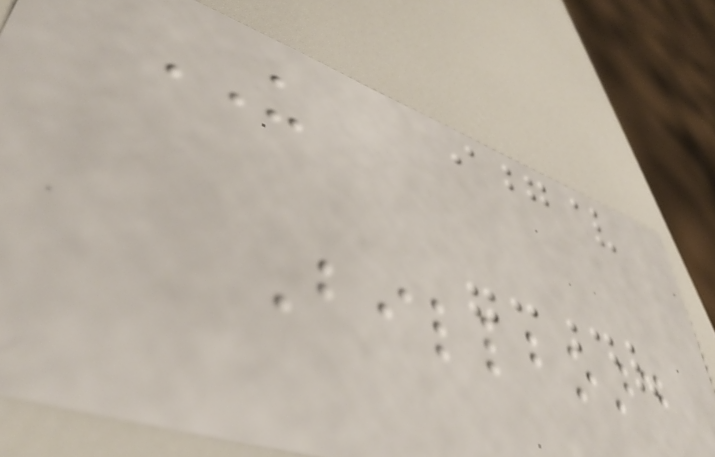US
Billboard
